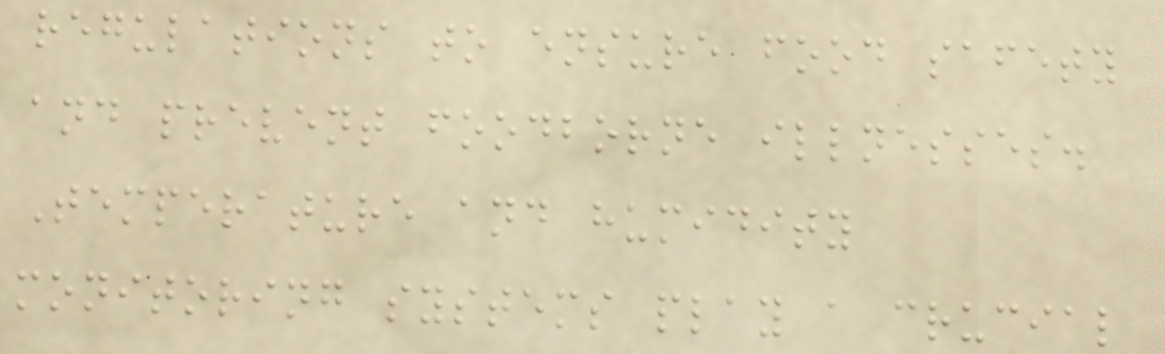regulations to ensure food safety
and prevent foodborne illnesses.
Temperature and humidity
monitoring systems play a crucial
